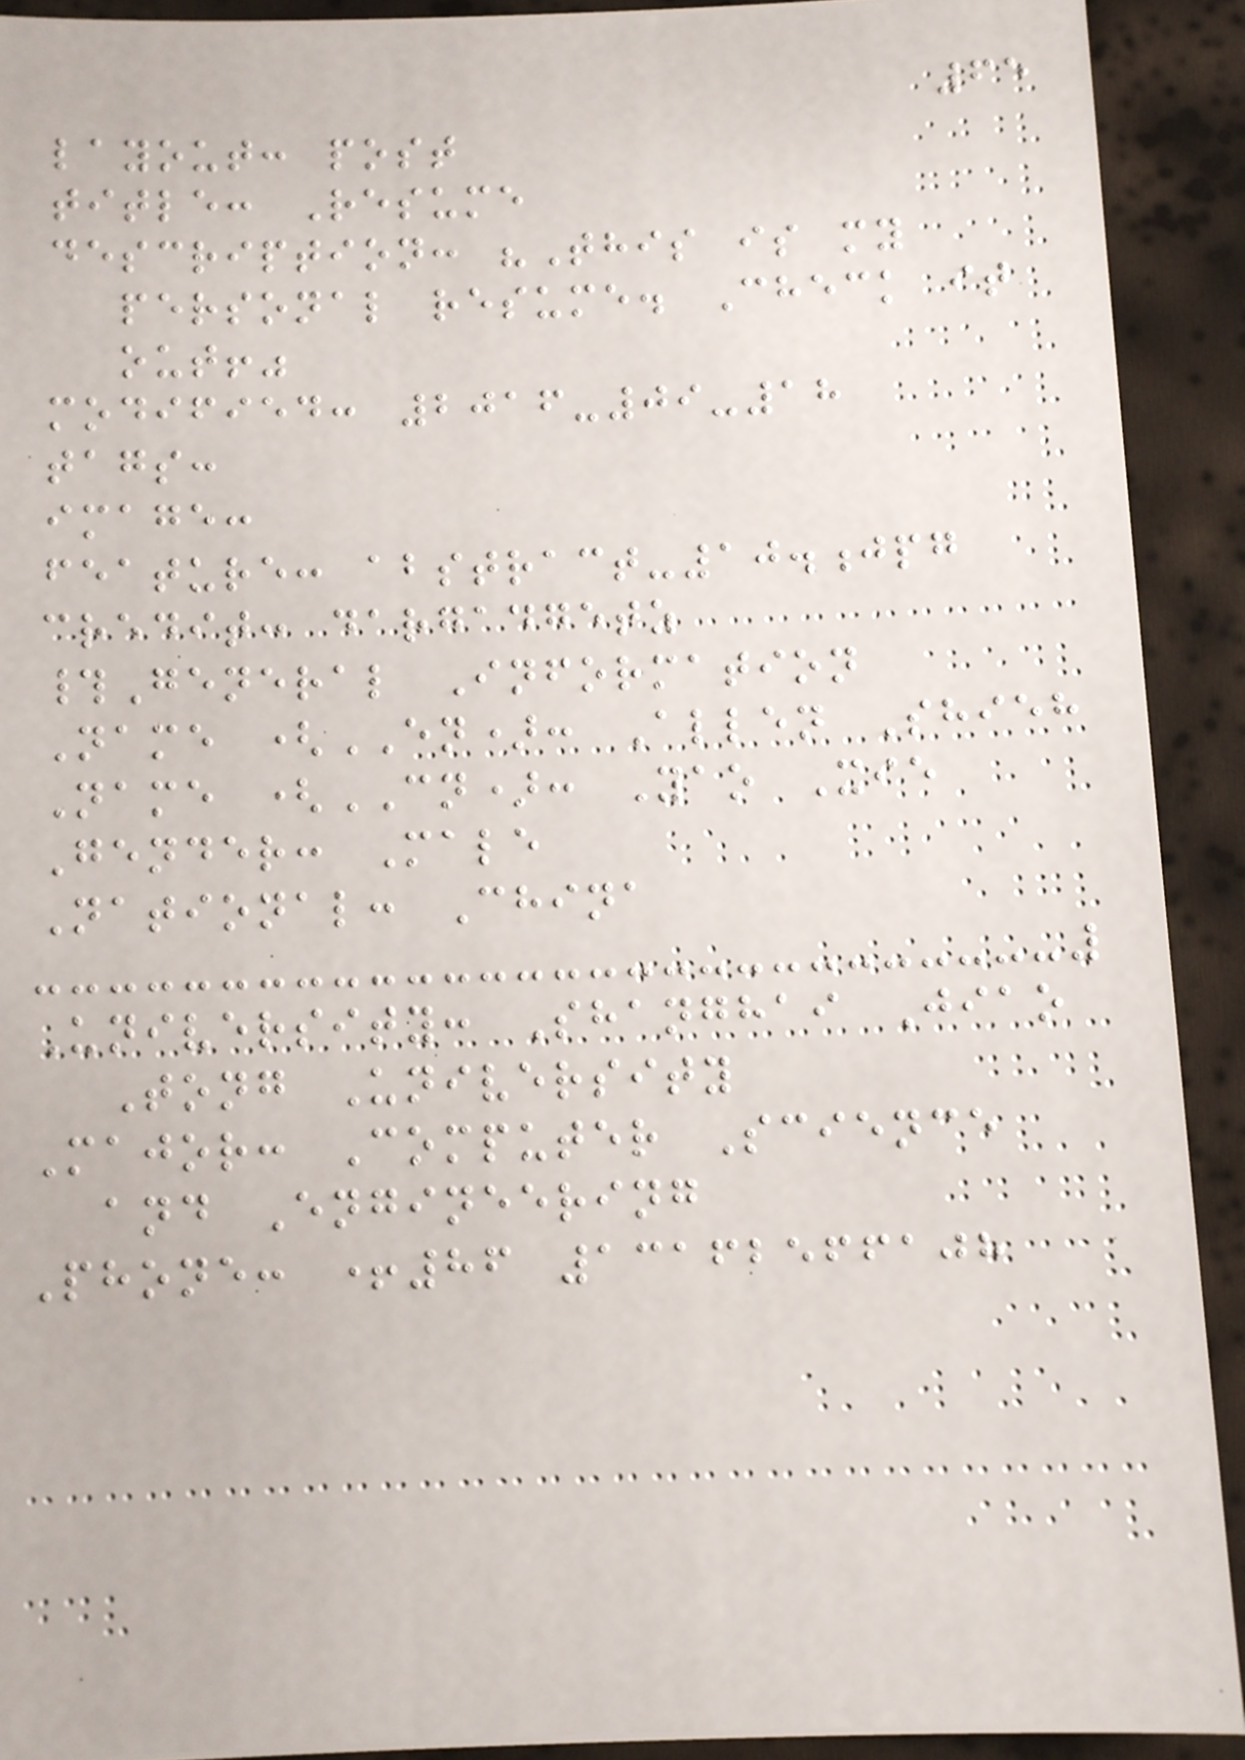65
layout: post
title: Resume
description: "This is my
personal resume. Check it
out!"
modified: 2016-09-18
tags:
image:
feature: abstract-10.jpg
credit: dargadgetz
#General Information
Name (EN): Allen Shieh
Name (CN): Yao Xie
Gender: Male
National: China
University: Shanghai Jiao
Tong University
Major: Computer Science
and Engineering
Phone: +86 13162566108
